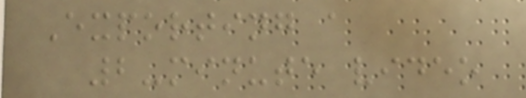Exporting a
2-minute video
